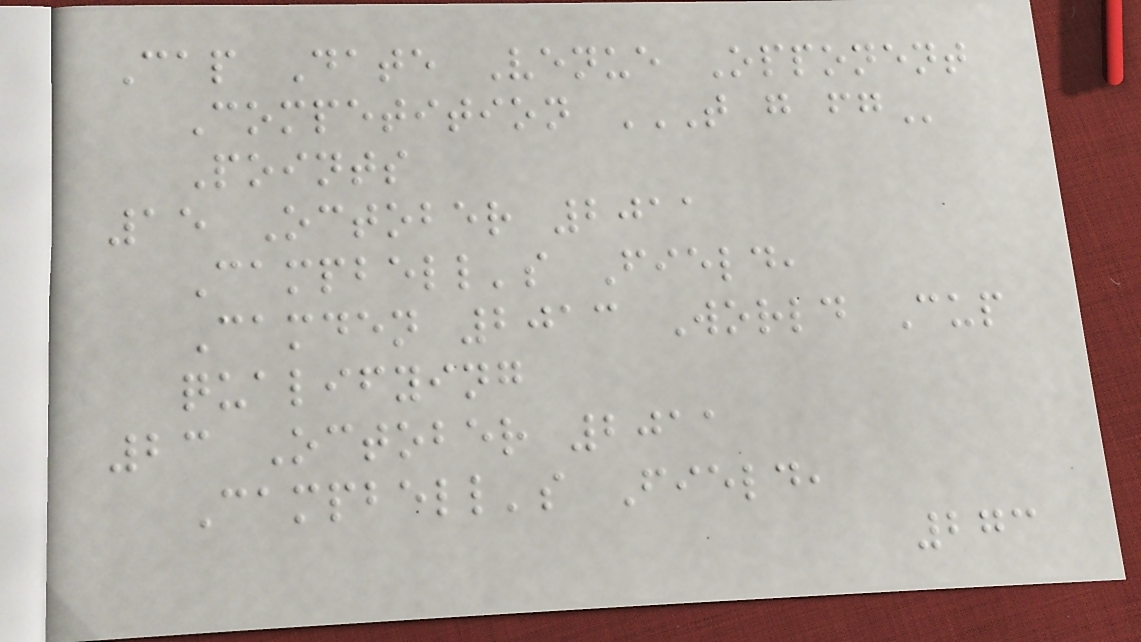Cap Date Venue Opponent
Competition T G FG
Points
15 October 2011
Campbell's Field,
Camden 2013 World Cup
qualifying
23 October 2011
Campbell's Field,
273
